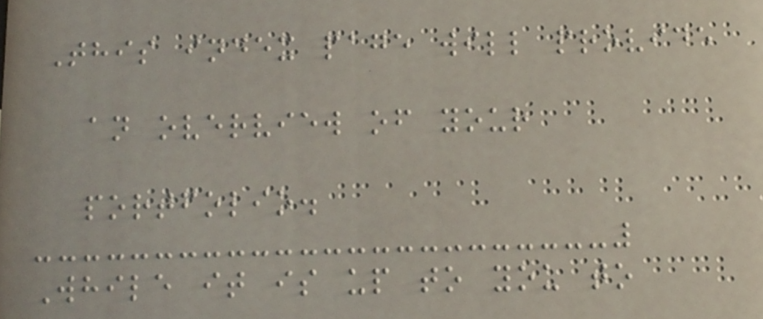This index page will provide
an overview of your
portfolio.
While it is up to you to
